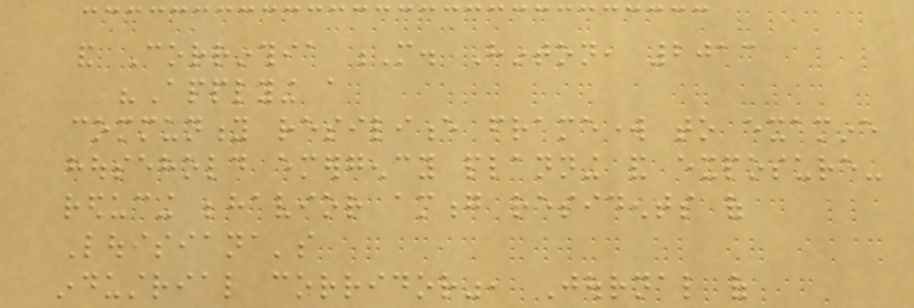and Corrinthia M. Hinton, 2013
"Applying a
community resilience framework to examine
household emergency planning and exposure-
reducing behavior among residents of
Louisiana's
industrial corridor", Journal of
